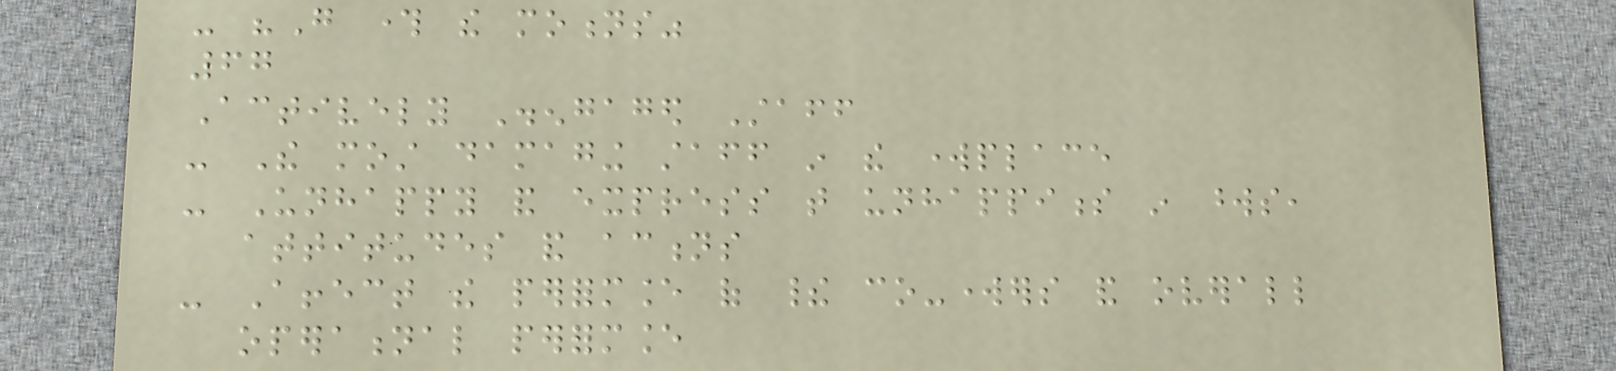- "Go through the motions"
67
Actively Disengaged Staff
- The most damaging staff in the workplace
- Unhappy and express that unhappiness in words,
attitudes and actions
- Affect the performance of their co-workers and overall
operational performance
